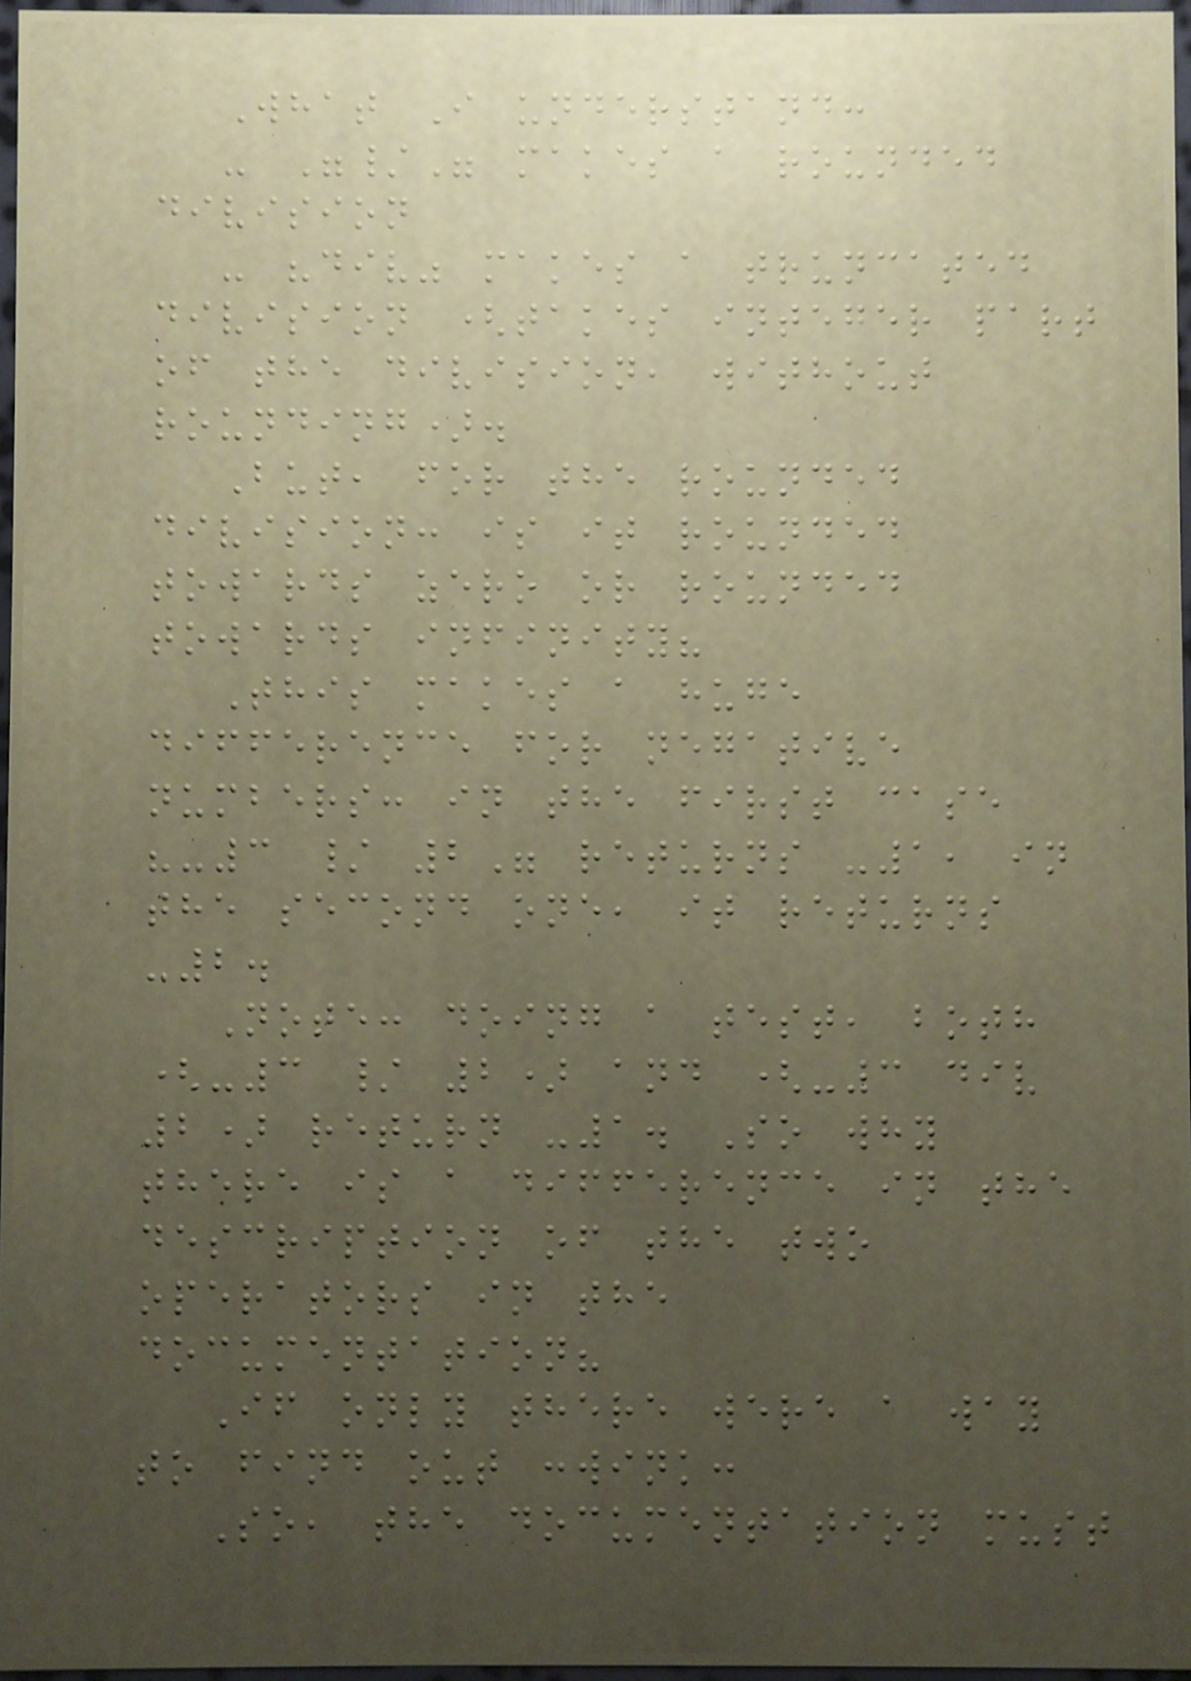What I understand:
- "/" makes a rounded
division
- "div" makes a truncated
division (takes integer part
of the division, without
rounding).
But, for the rounded
division: is it rounded
towards zero or rounded
towards infinity?
This makes a huge
difference for negative
numbers: in the first case
"-3 / 2" returns -1, in
the second one, it returns
-2.
Note: doing a test, both
(-3 / 2) and (-3 div
2) return -1. So why
there is a difference in the
description of the two
operators in the
documentation?
If only there were a way
to find out :wink:
So, the documentation must
